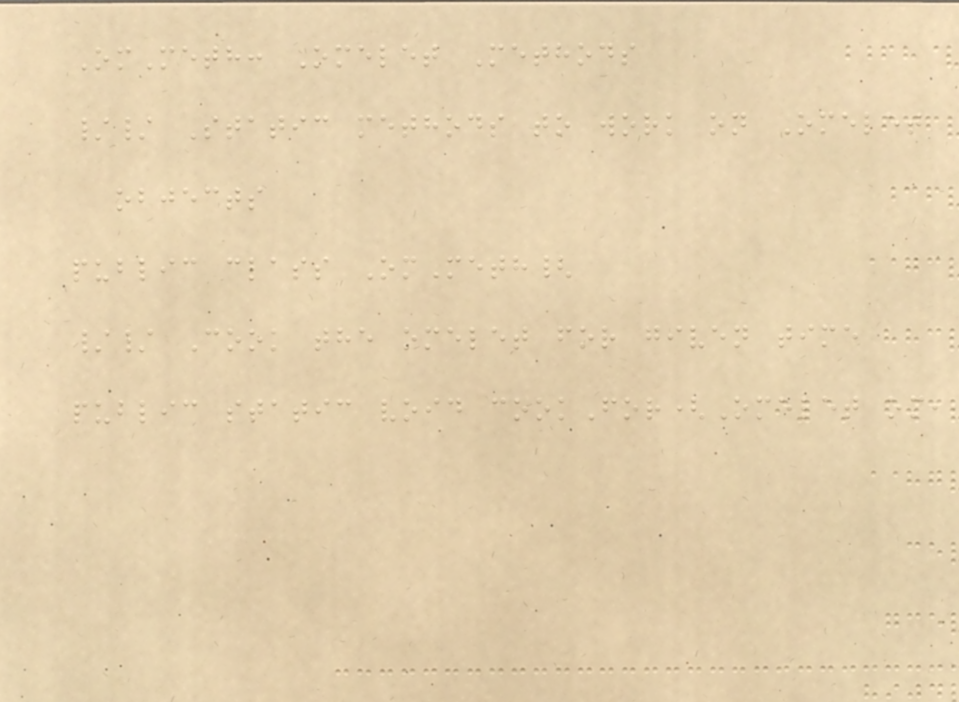OmMeth: Omelet Methods
// Static methods to work on Omelet
objects
public class OmMeth{
// Cook the omelet for given time
public static void cookFor(Omelet om,
